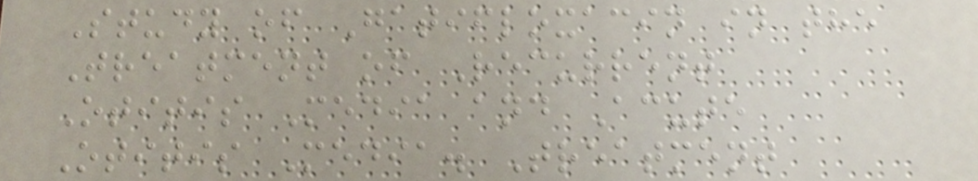Study of Gatifloxacin in the
Treatment of Recurrent
Otitis Media and Acute
Otitis Media. Treatment
